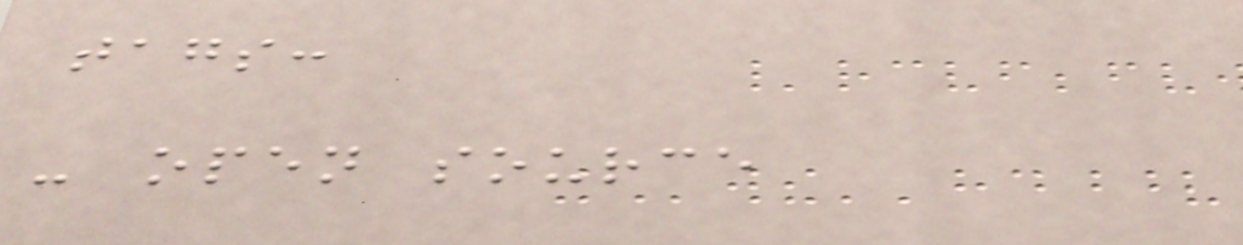tags:
- open source
